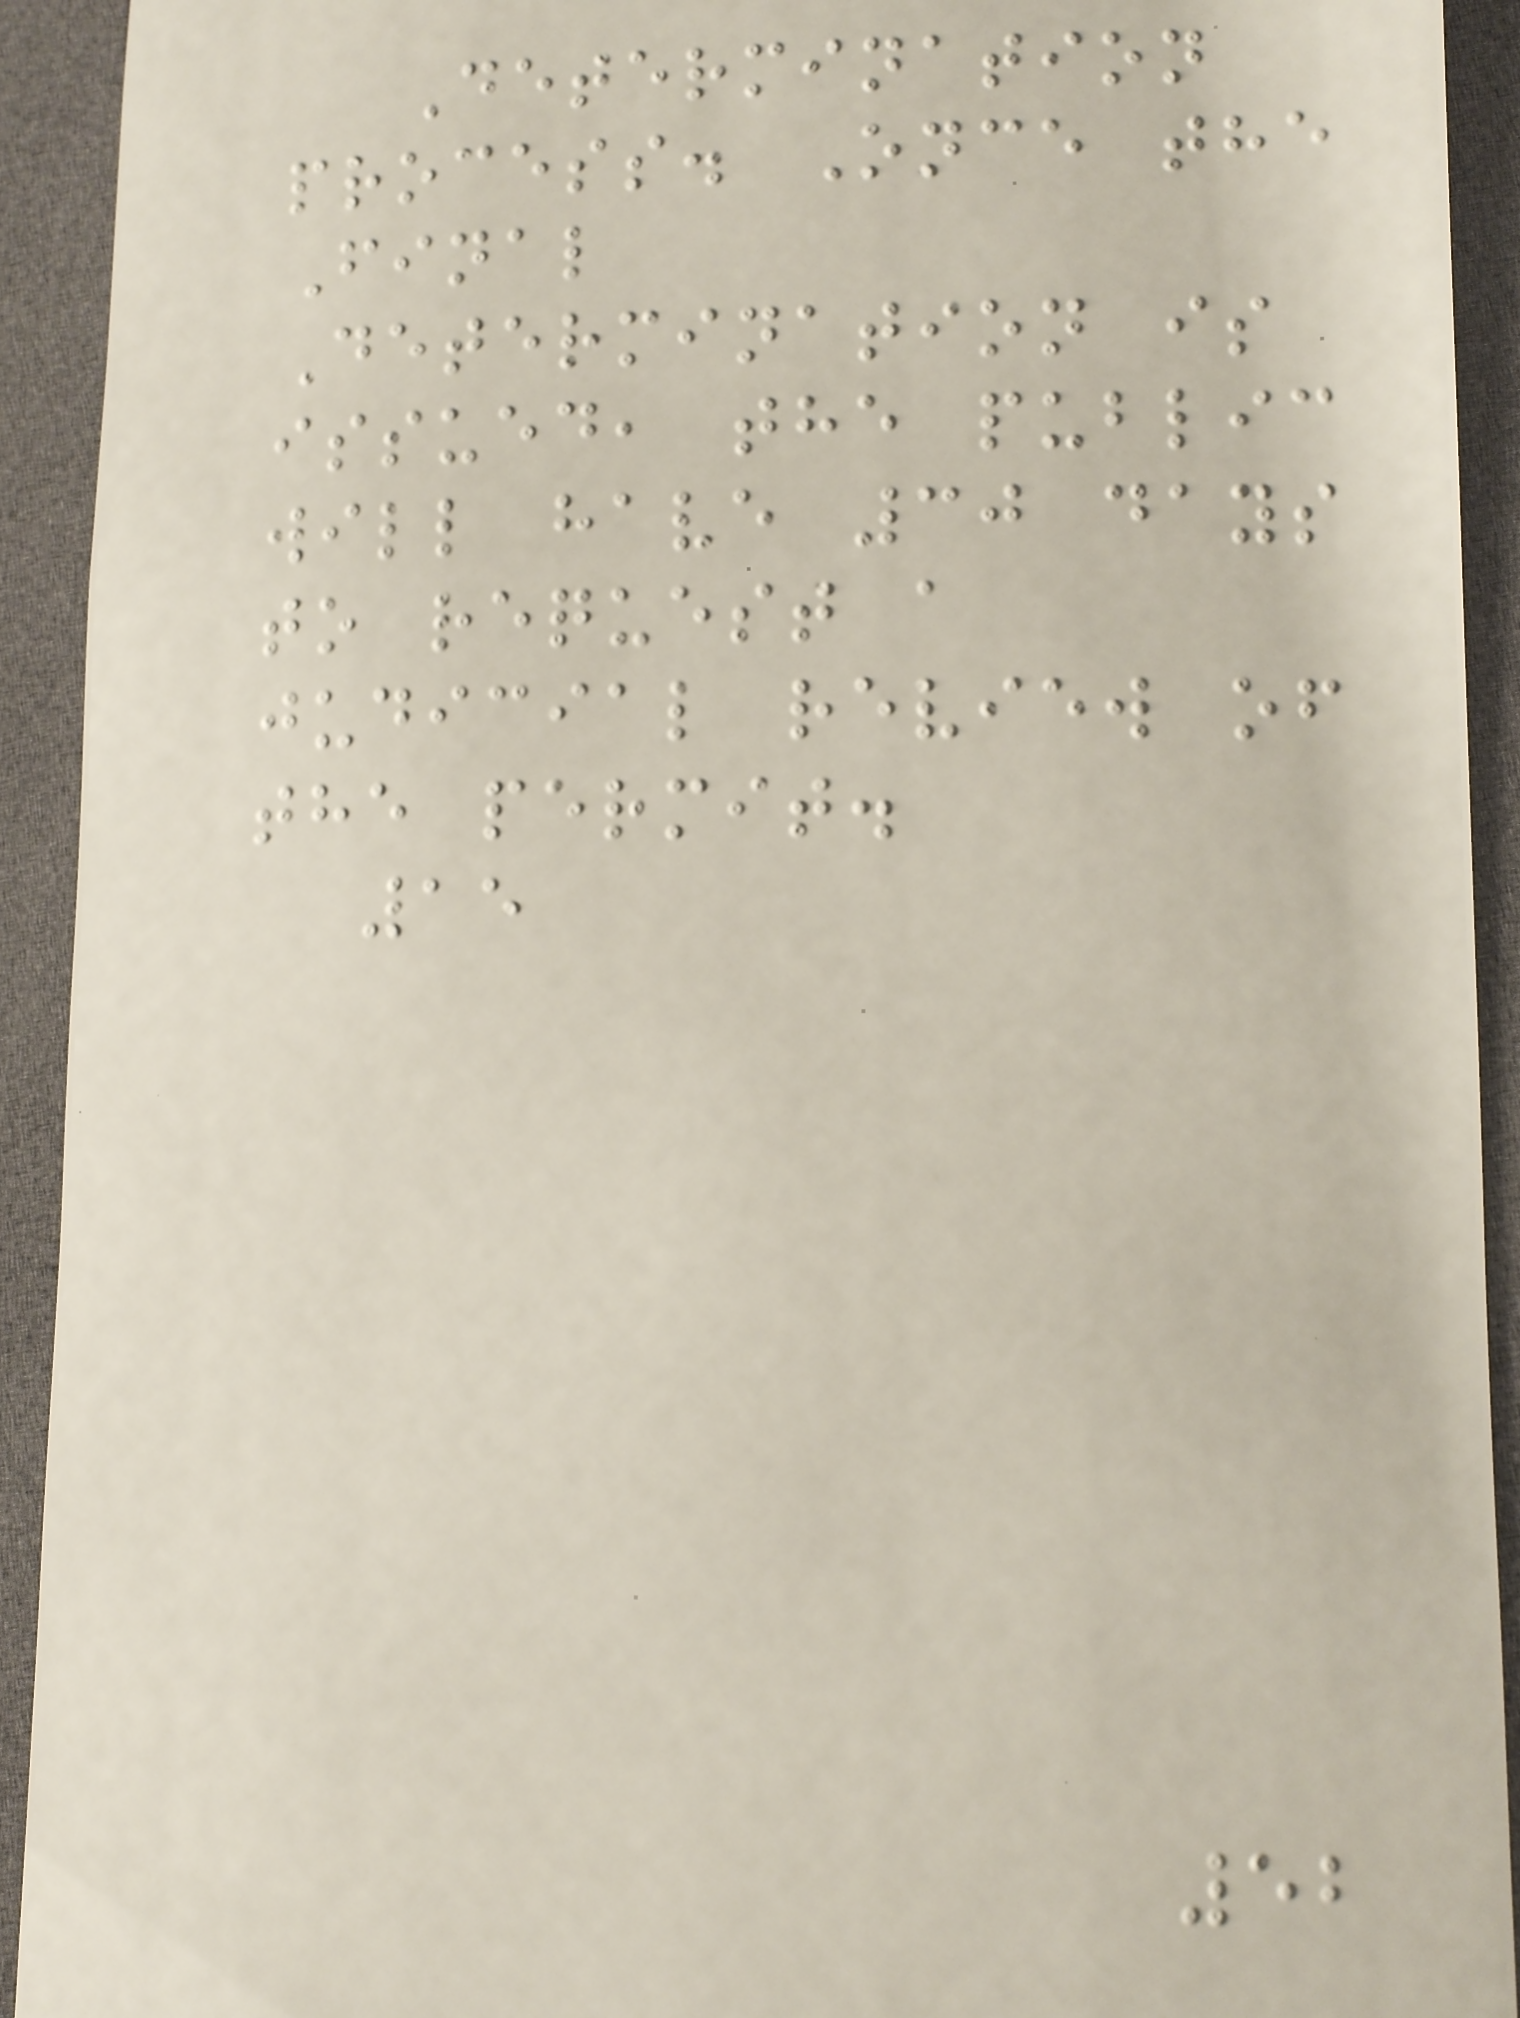Determination
process. Once the
Final
Determination is
issued, the public
will have 30 days
to request a
judicial review of
the permit.
15
52
